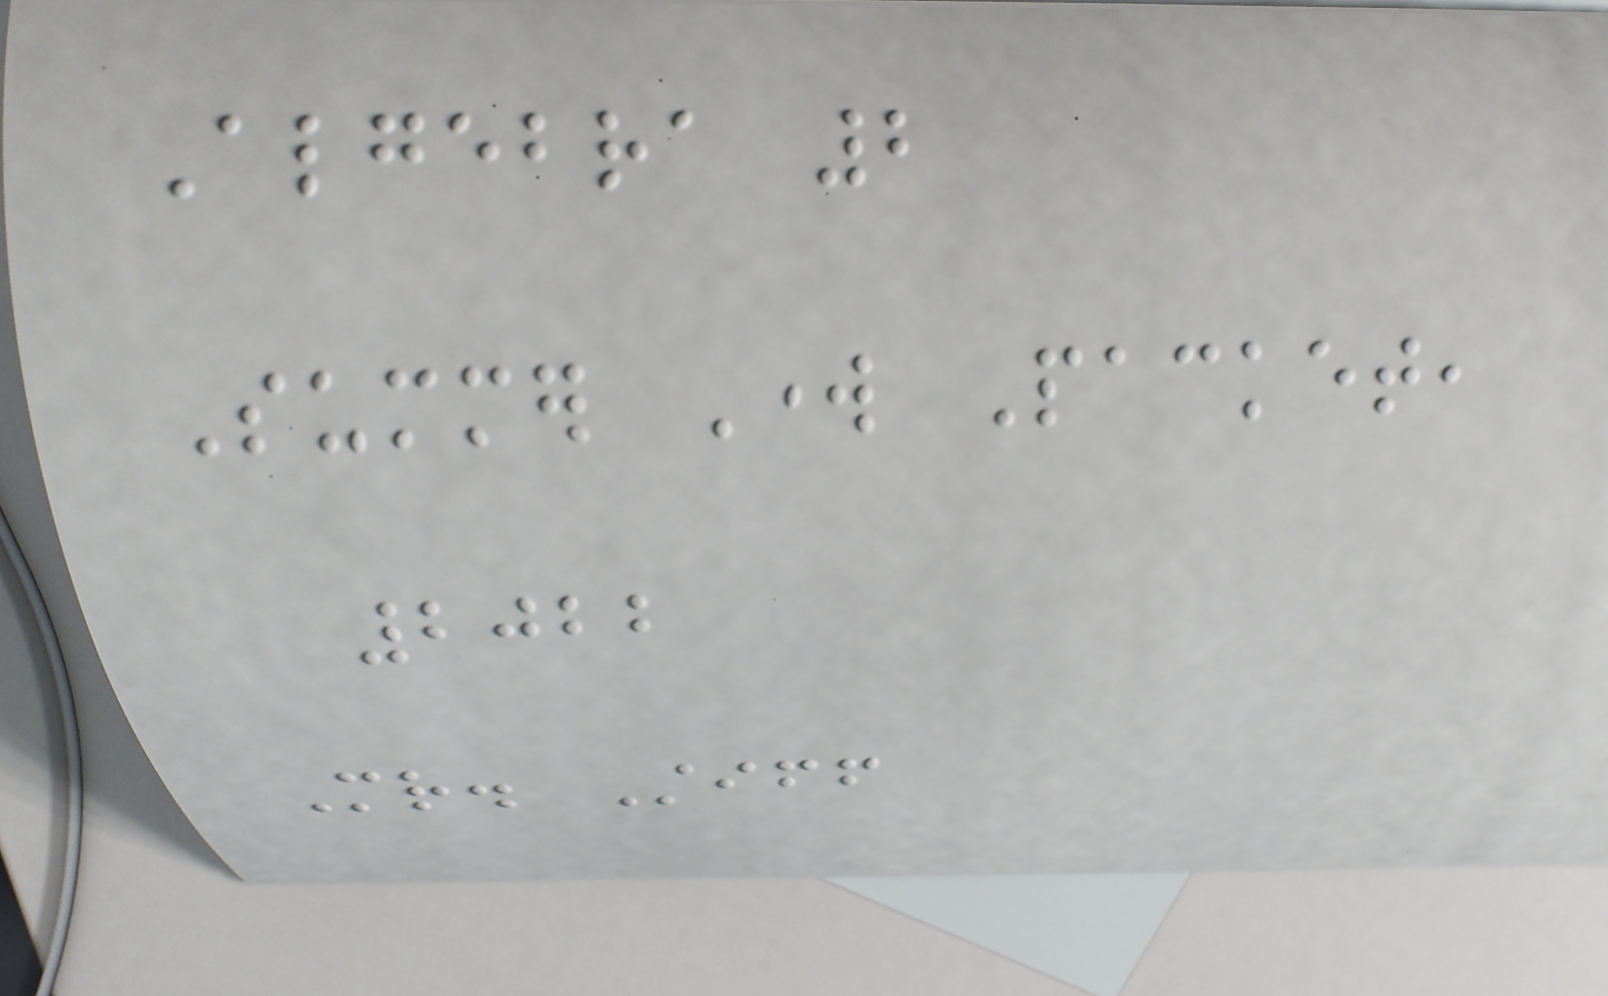Algebra 2
Summer Work Packet,
2022
Mr. Stiff
